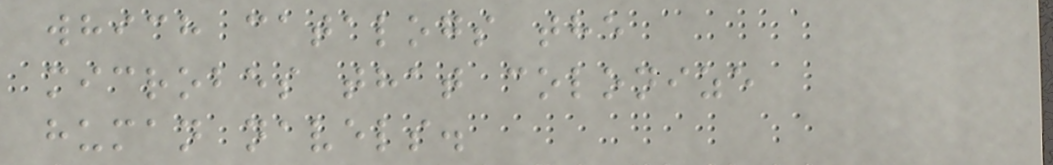which catalogs the
microbes that colonize
human navels.
